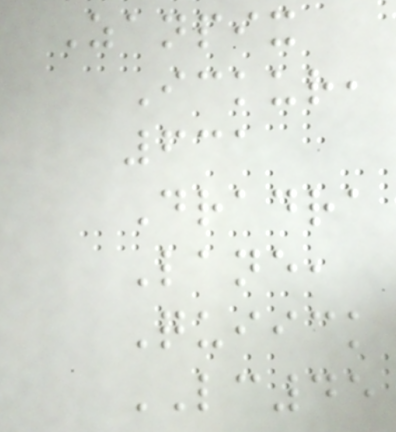Zanpix
Ickur,
631
Dradra
Lane,
Quiick
LC45
